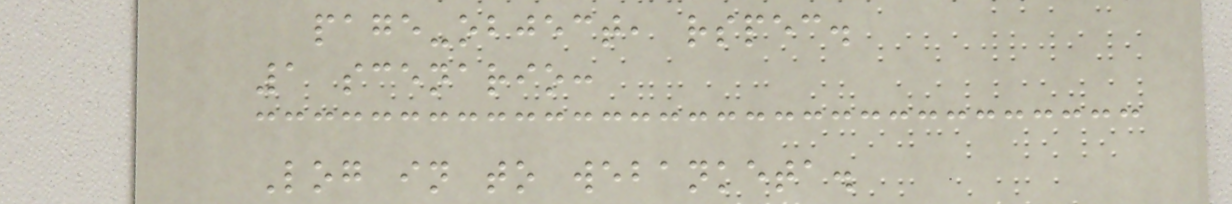page-object, rspec.
1 scenario:
Log in to webanketa.
